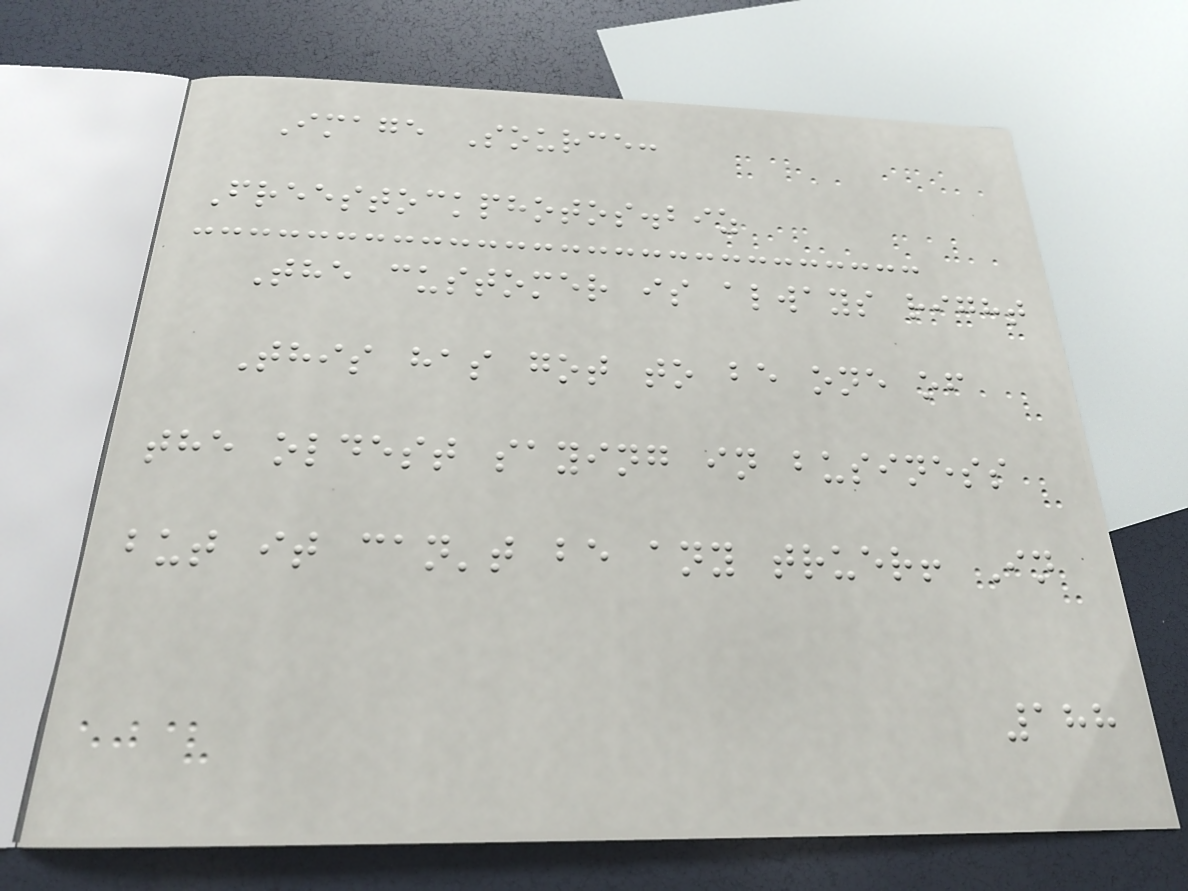Image Source:
Freestockphotos.biz
The customer is always right
This has got to be one of
the oldest saying in business
but it can't be any truer! In
188
